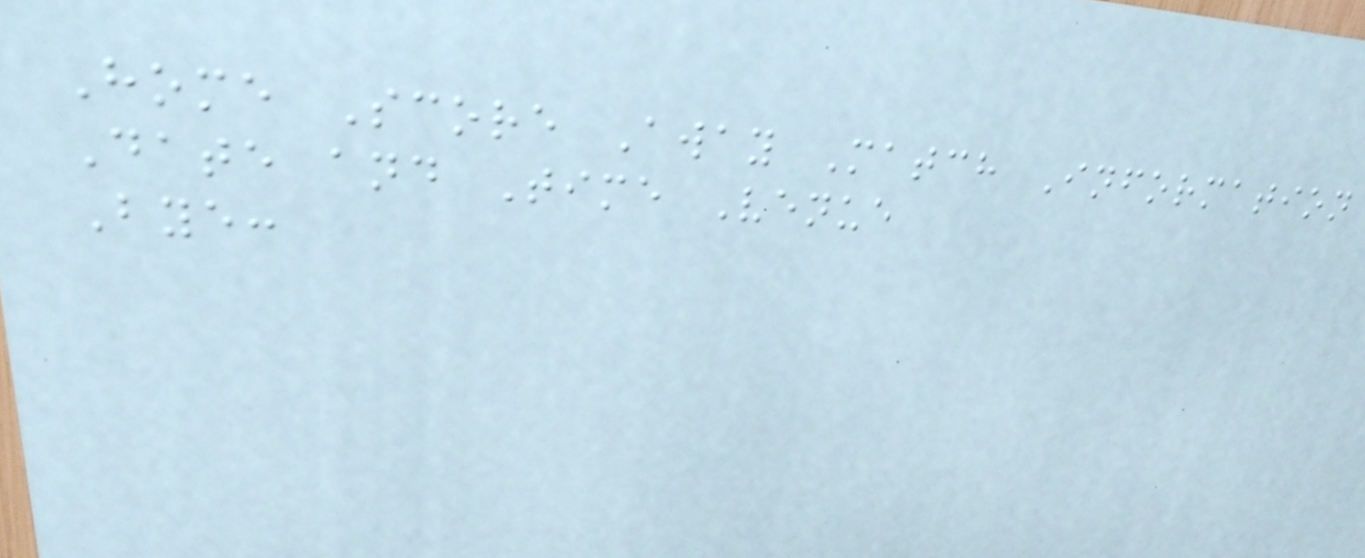Home Score Away Match Information
Date and Time Venue
Bye:
